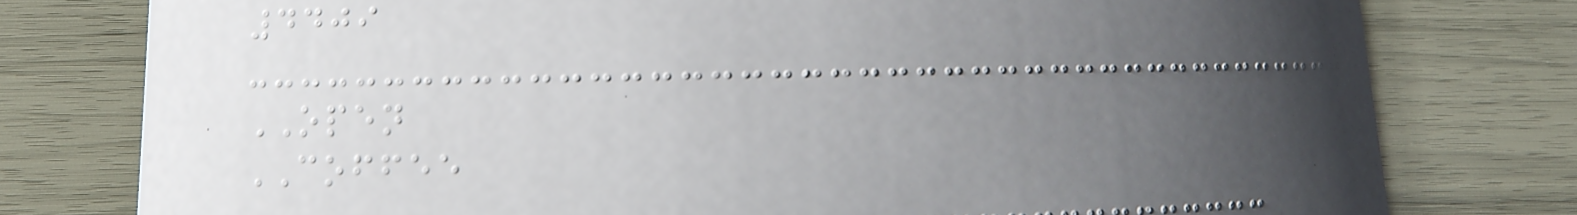4409
OPEN
COFFEE
